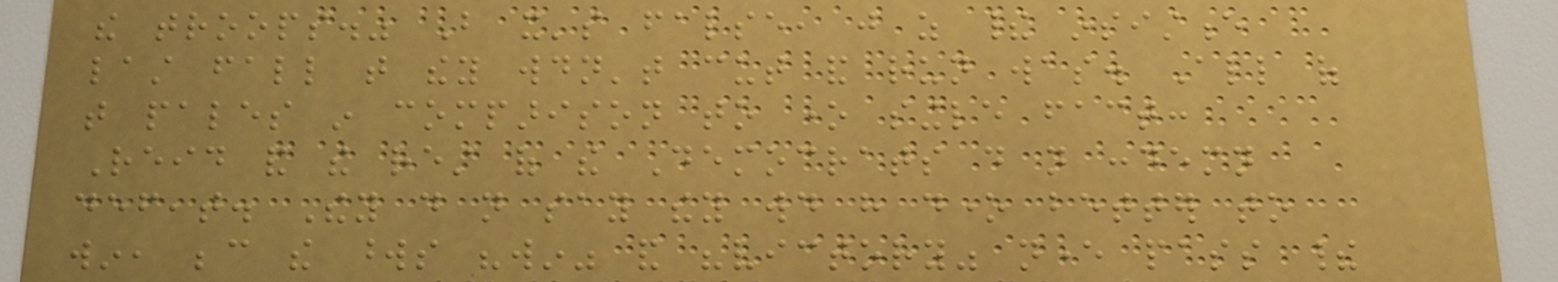the troops." But it's false, just as their insistence
last fall that they wouldn't cut and run was. All of
that pales in comparison to one single fact:
Reid and the rest of the Democrats do not condemn
defeat. They do not say they would have done better to
win, because the words "win" and "victory" never pass their
